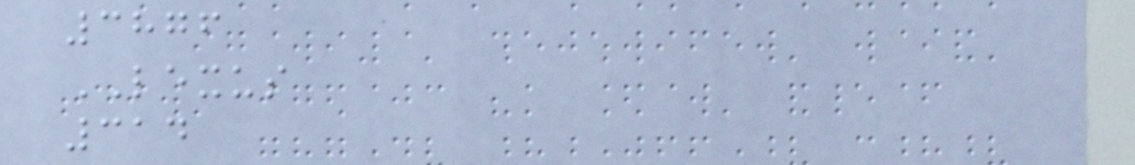3876
LEXUS
314
